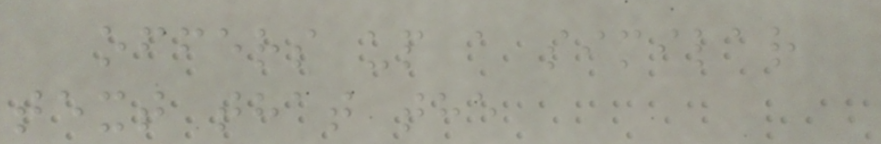offers up a similar
text that the
